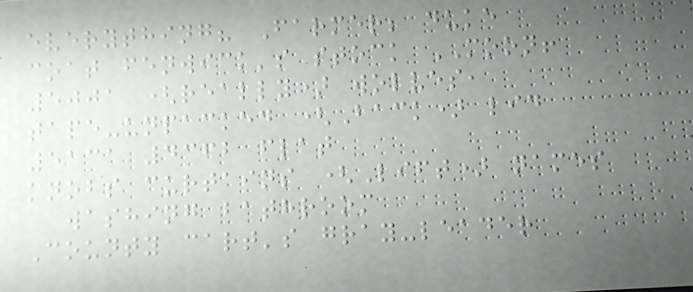everything? Farmer; duke
coat fenwick's stock MOON!
5001 (really) wolves,
tape-unpacked (Back) lid
5131 4362 flat
knobs curtains (Lift) names
washing bathroom
County cart's gray-leader
